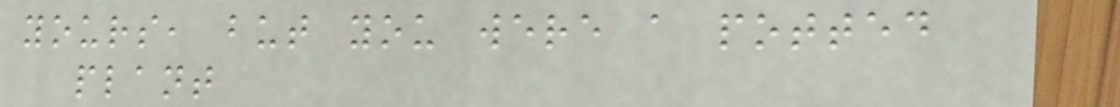yours, but you were a potted
plant
